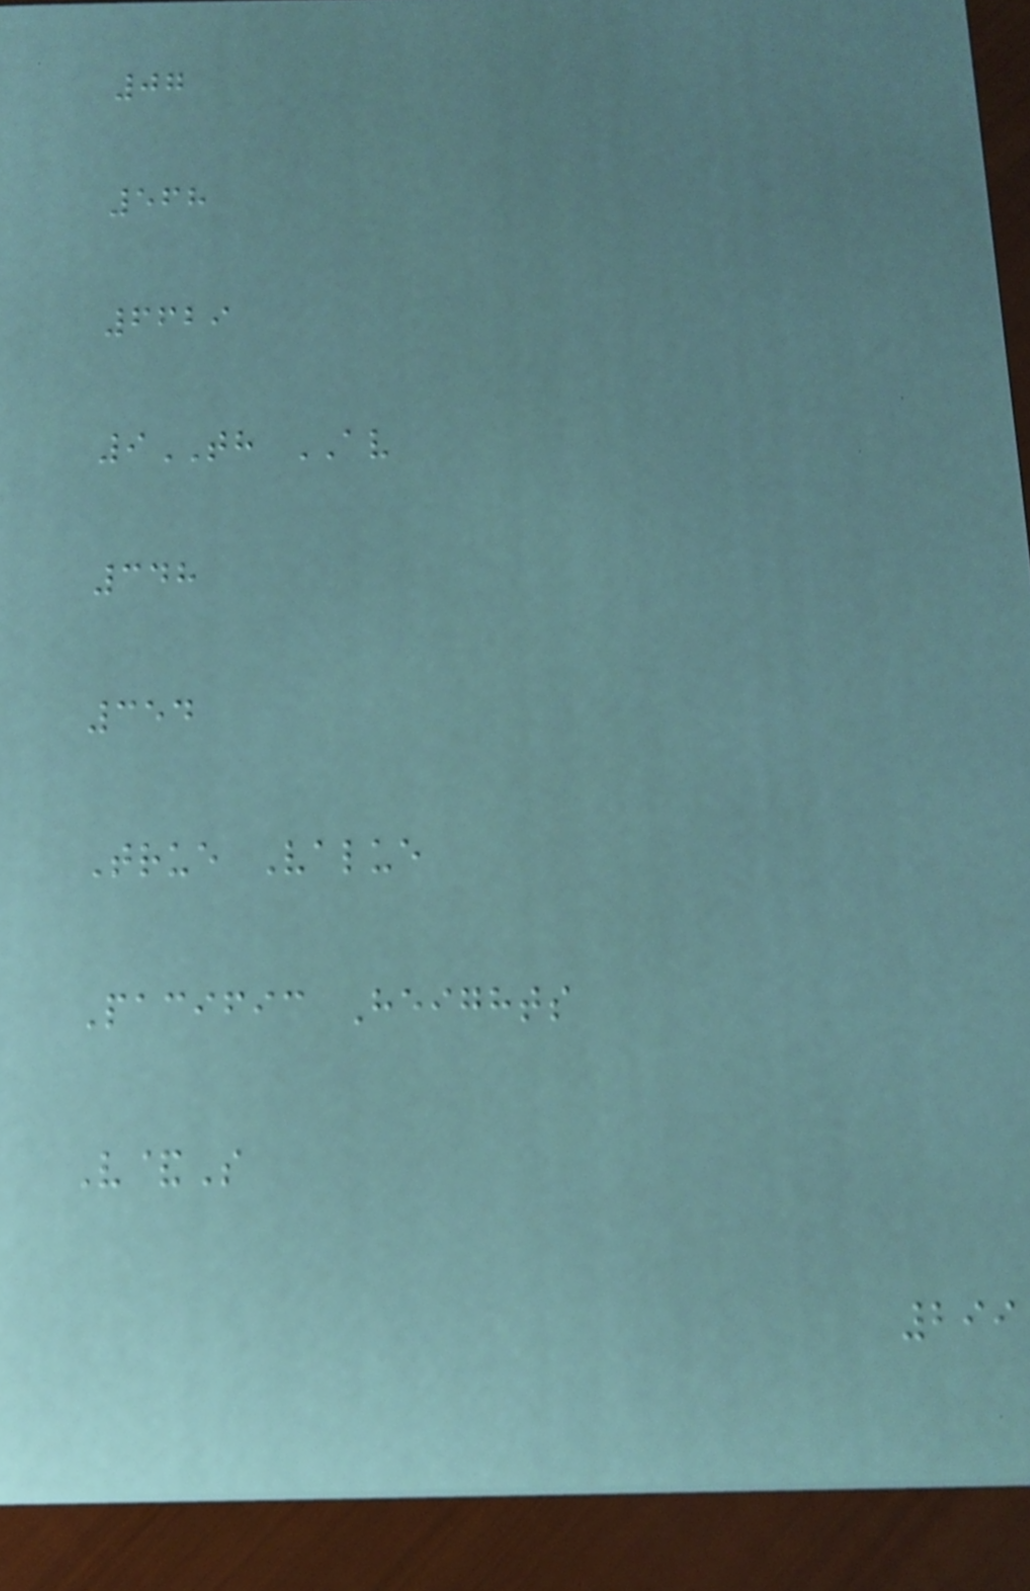07
568
6629
9TH AV
348
354
True Value
Pacific Heights
V&S
299
